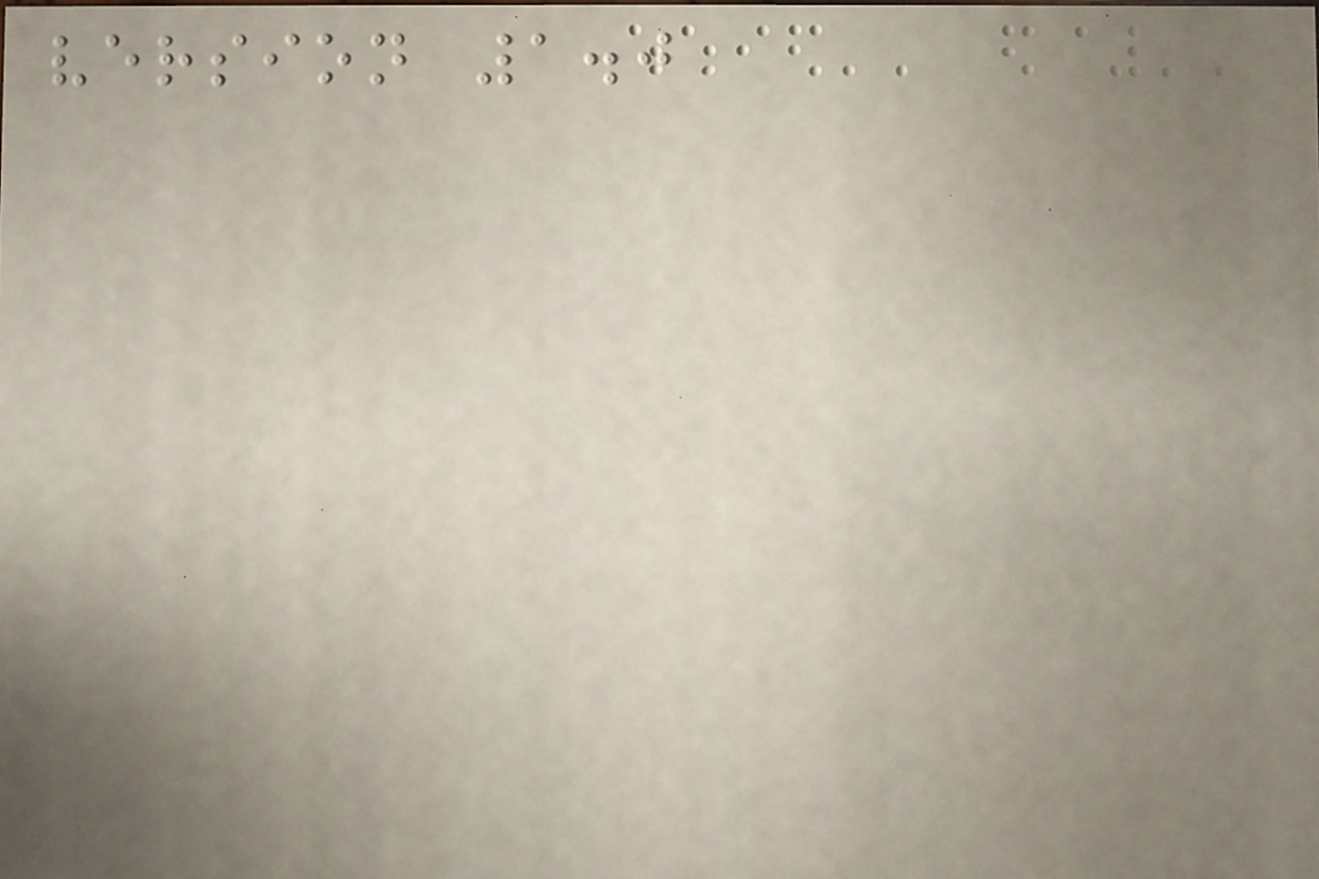version 1.0
